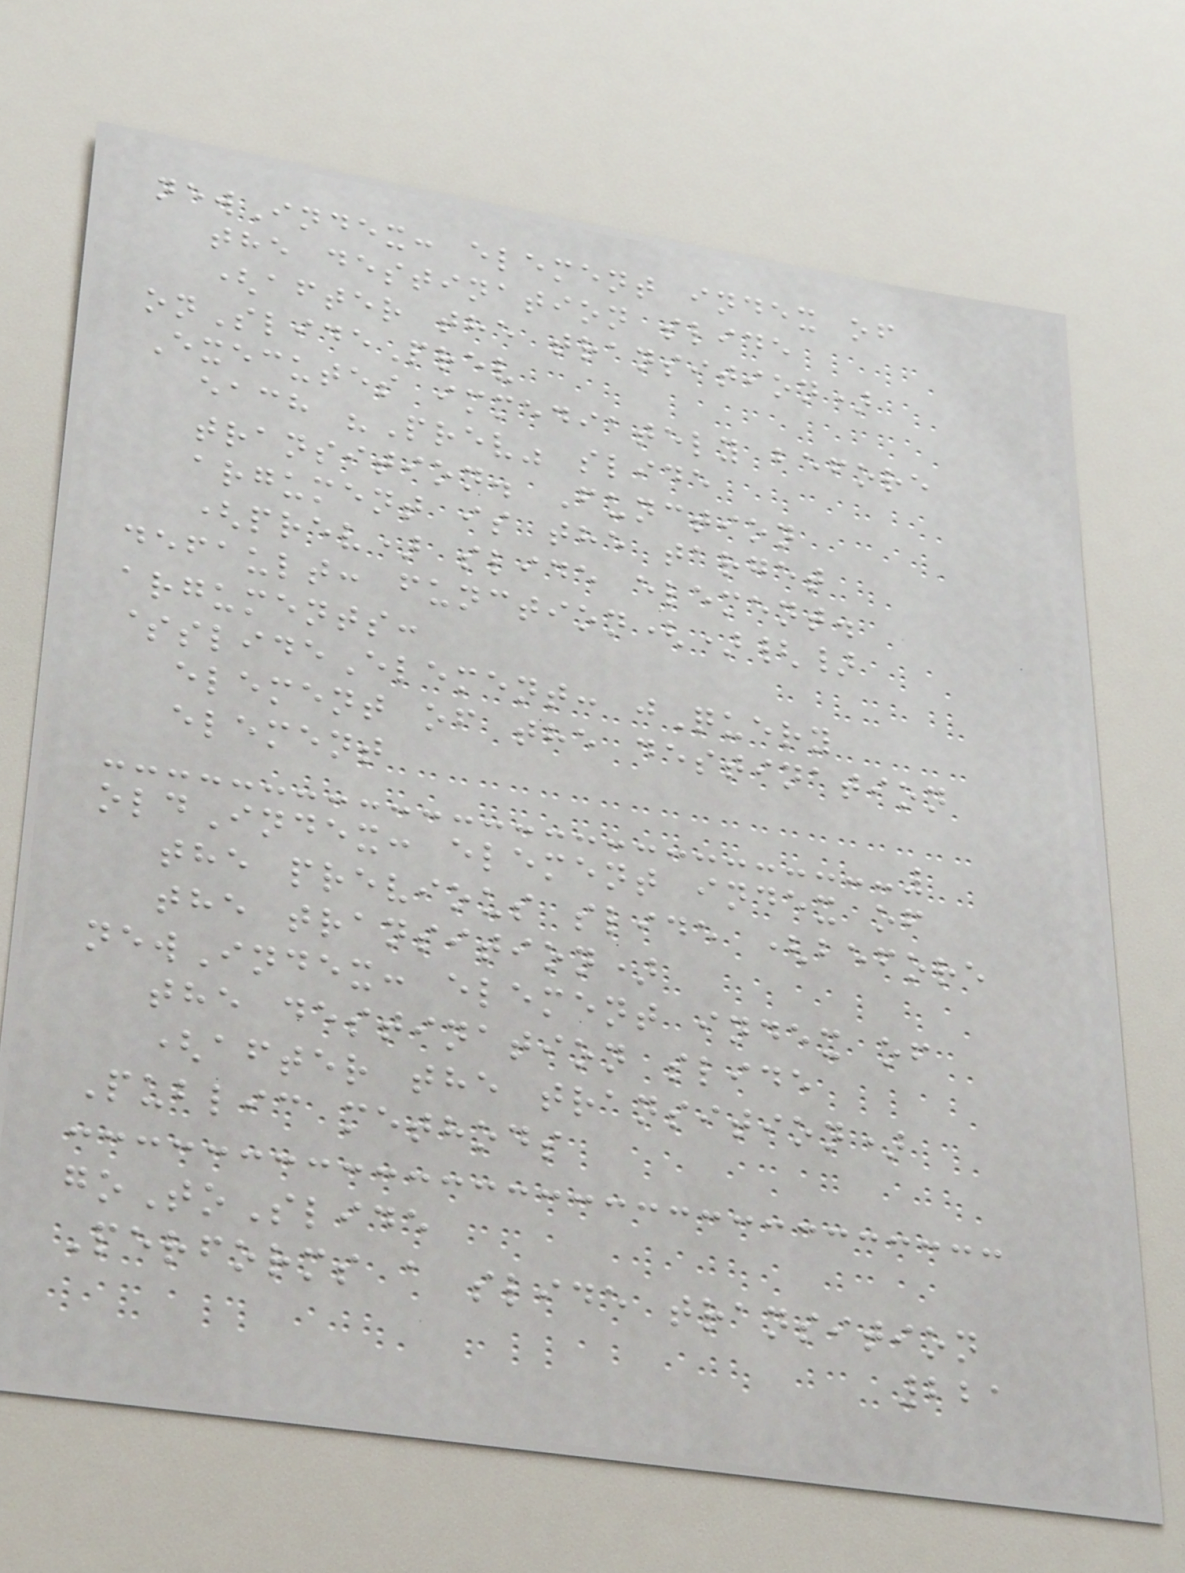newIndex: element index of
the destination slide
(after the transition)
onSlidePrev
Executes immediately before
each "Prev" slide
transition. Function
argument is the target
(prev) slide element.
default: function(){}
arguments:
$slideElement: jQuery
element of the destination
element
oldIndex: element index of
the previous slide (before
the transition)
newIndex: element index of
the destination slide
(after the transition)
Public methods
goToSlide
Performs a slide transition
221
